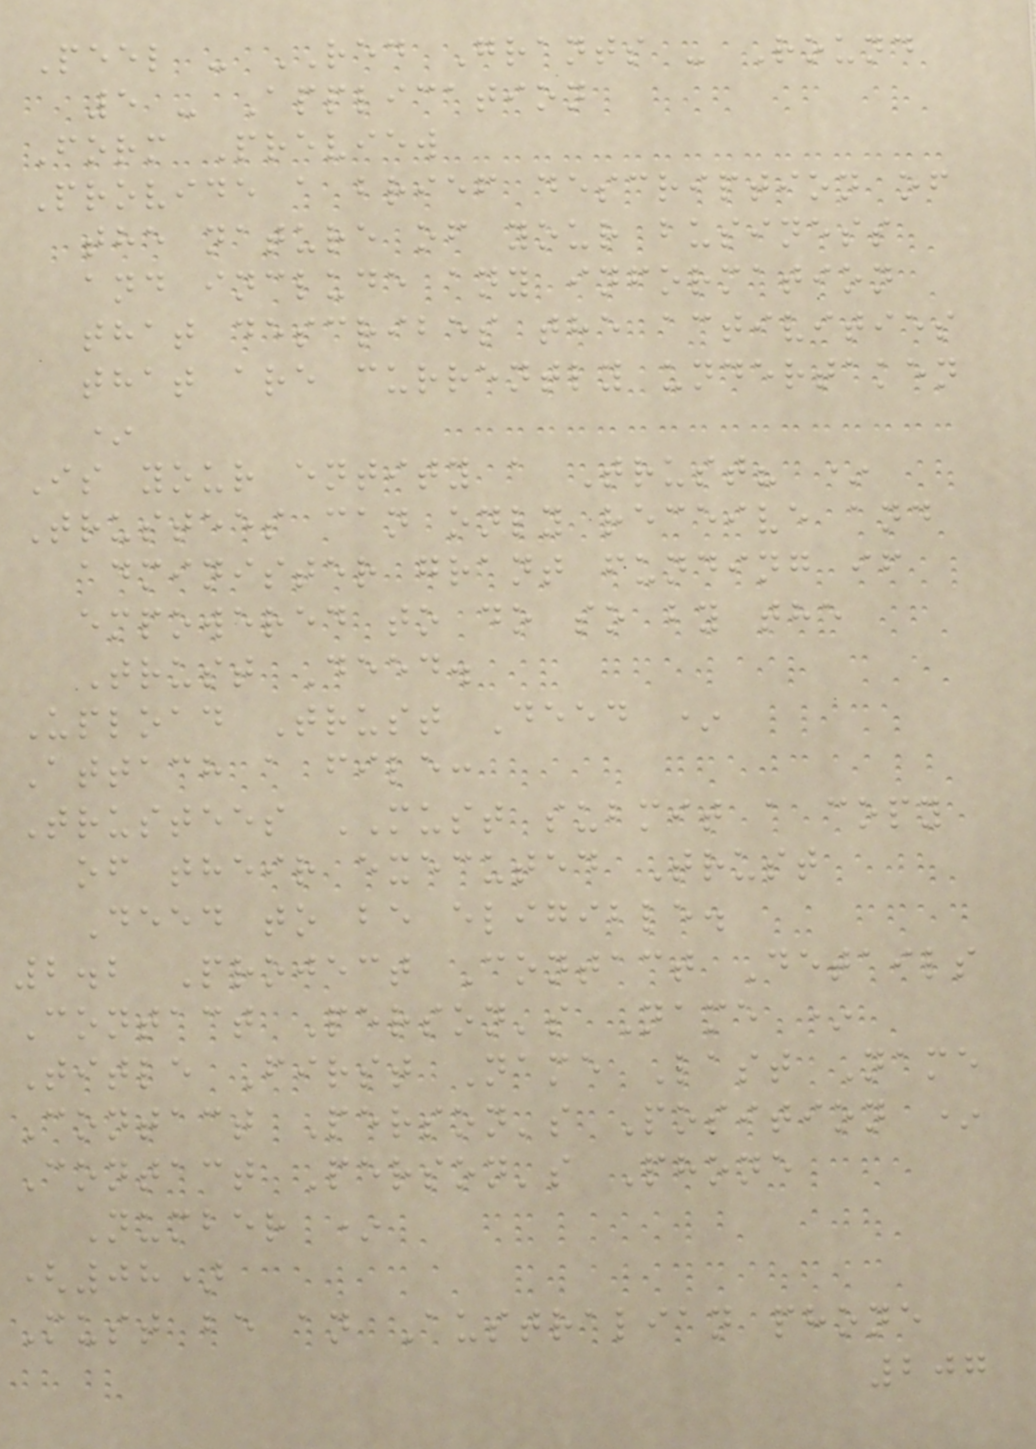Peel - RED Grants - Round
5 - Application
Form Preview
Provide a brief description of
the nature of your business
and include any information
that describes the activities
that are currently undertaken
*
Is your entity a Trust? *
Trustees can only receive and
administer grant funding if
empowered to do so by the
Trust Deed.
Upload Trust Deed *
Attach a file:
Trustees MUST submit a copy
of their executed Trust
Deed to be eligible.
2.2 Project Contact Details
Contact Person's Name *
Title First Name Last Name
Contact Person's Position *
Contact Person's Phone
Number *
(08)
Must be an Australian phone
207
